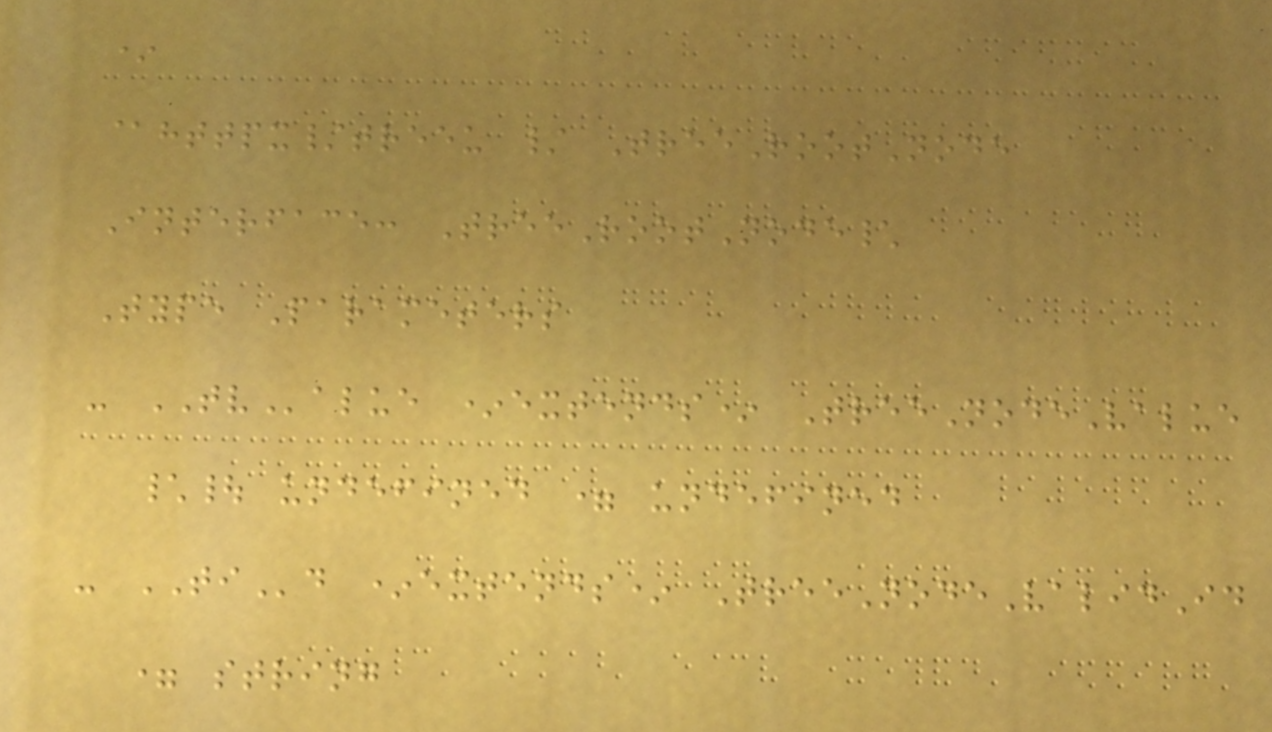*
@httpx/treeu / TreeRootNode
Interface: TreeRootNode\
Type Parameters
- TValue *extends* TreeNodeValue
\| undefined = undefined
- TId *extends* TreeNodeValidId
= string
